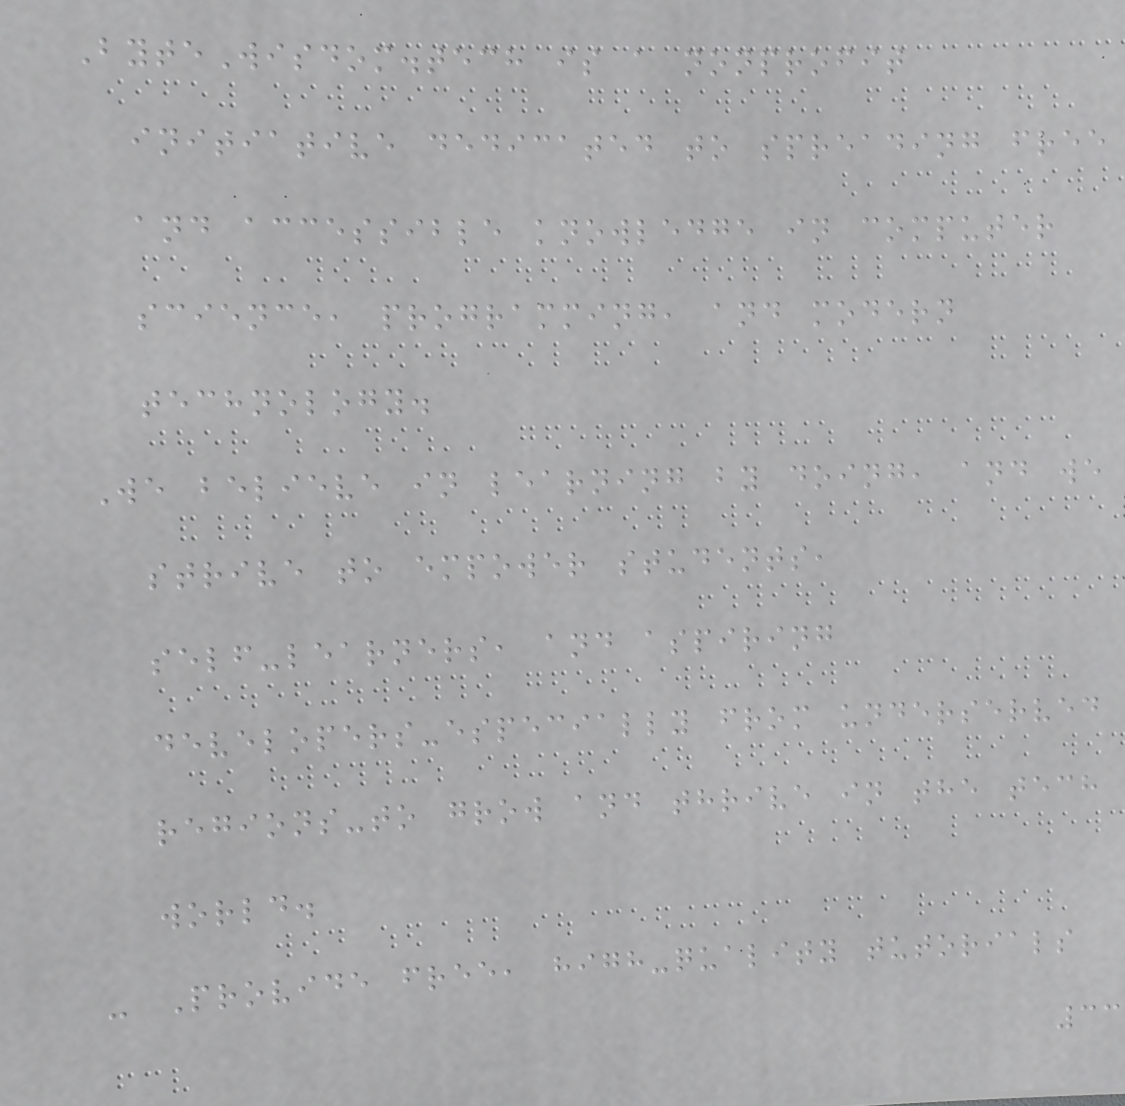ByteWisdom.tech is a nonprofit
initiative dedicated to spreading free
and accessible knowledge in computer
science, programming, and modern
technology.
We believe in learning by doing, and we
strive to empower students,
self-learners, and aspiring
developers-especially from underserved
regions-to grow and thrive in the tech
world.
- Provide free, high-quality tutorials
33
